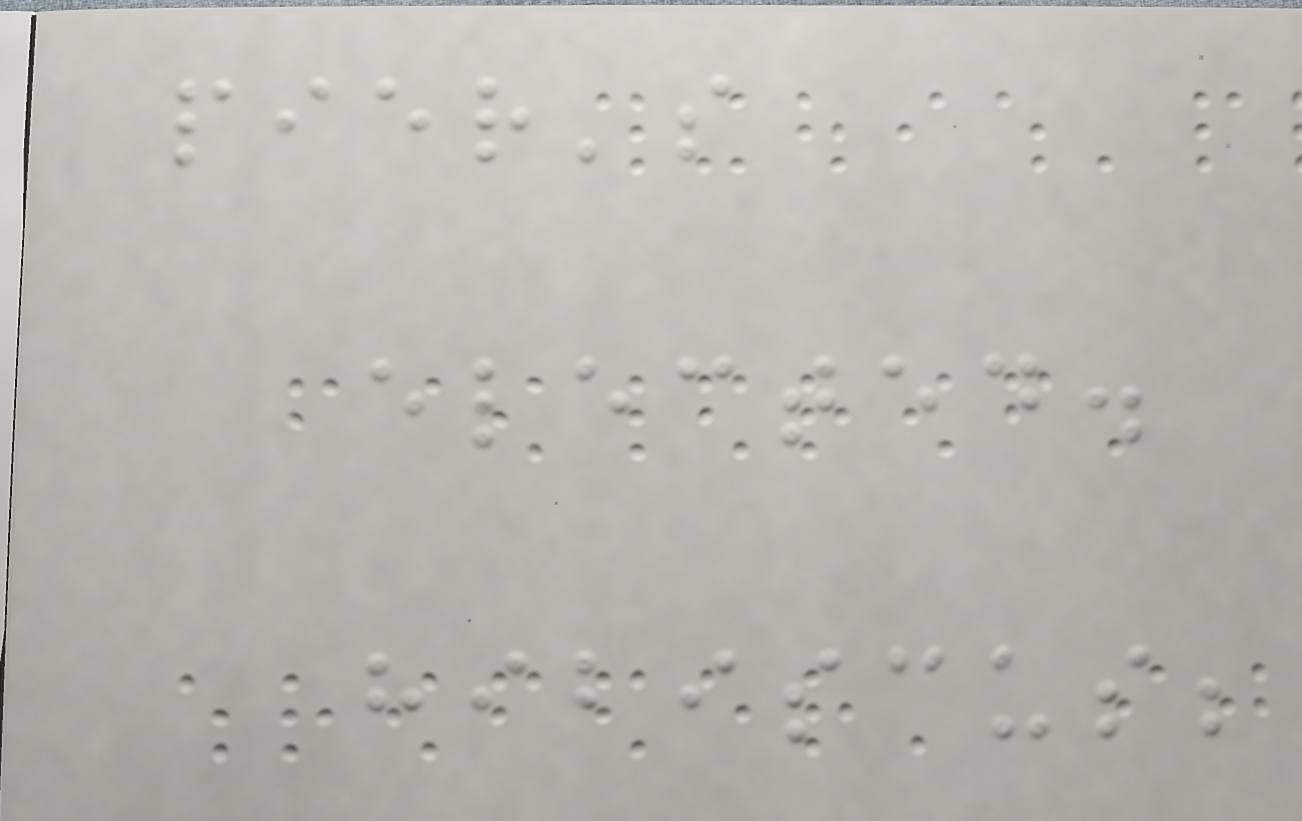pier's
elected.
hibiscus;
